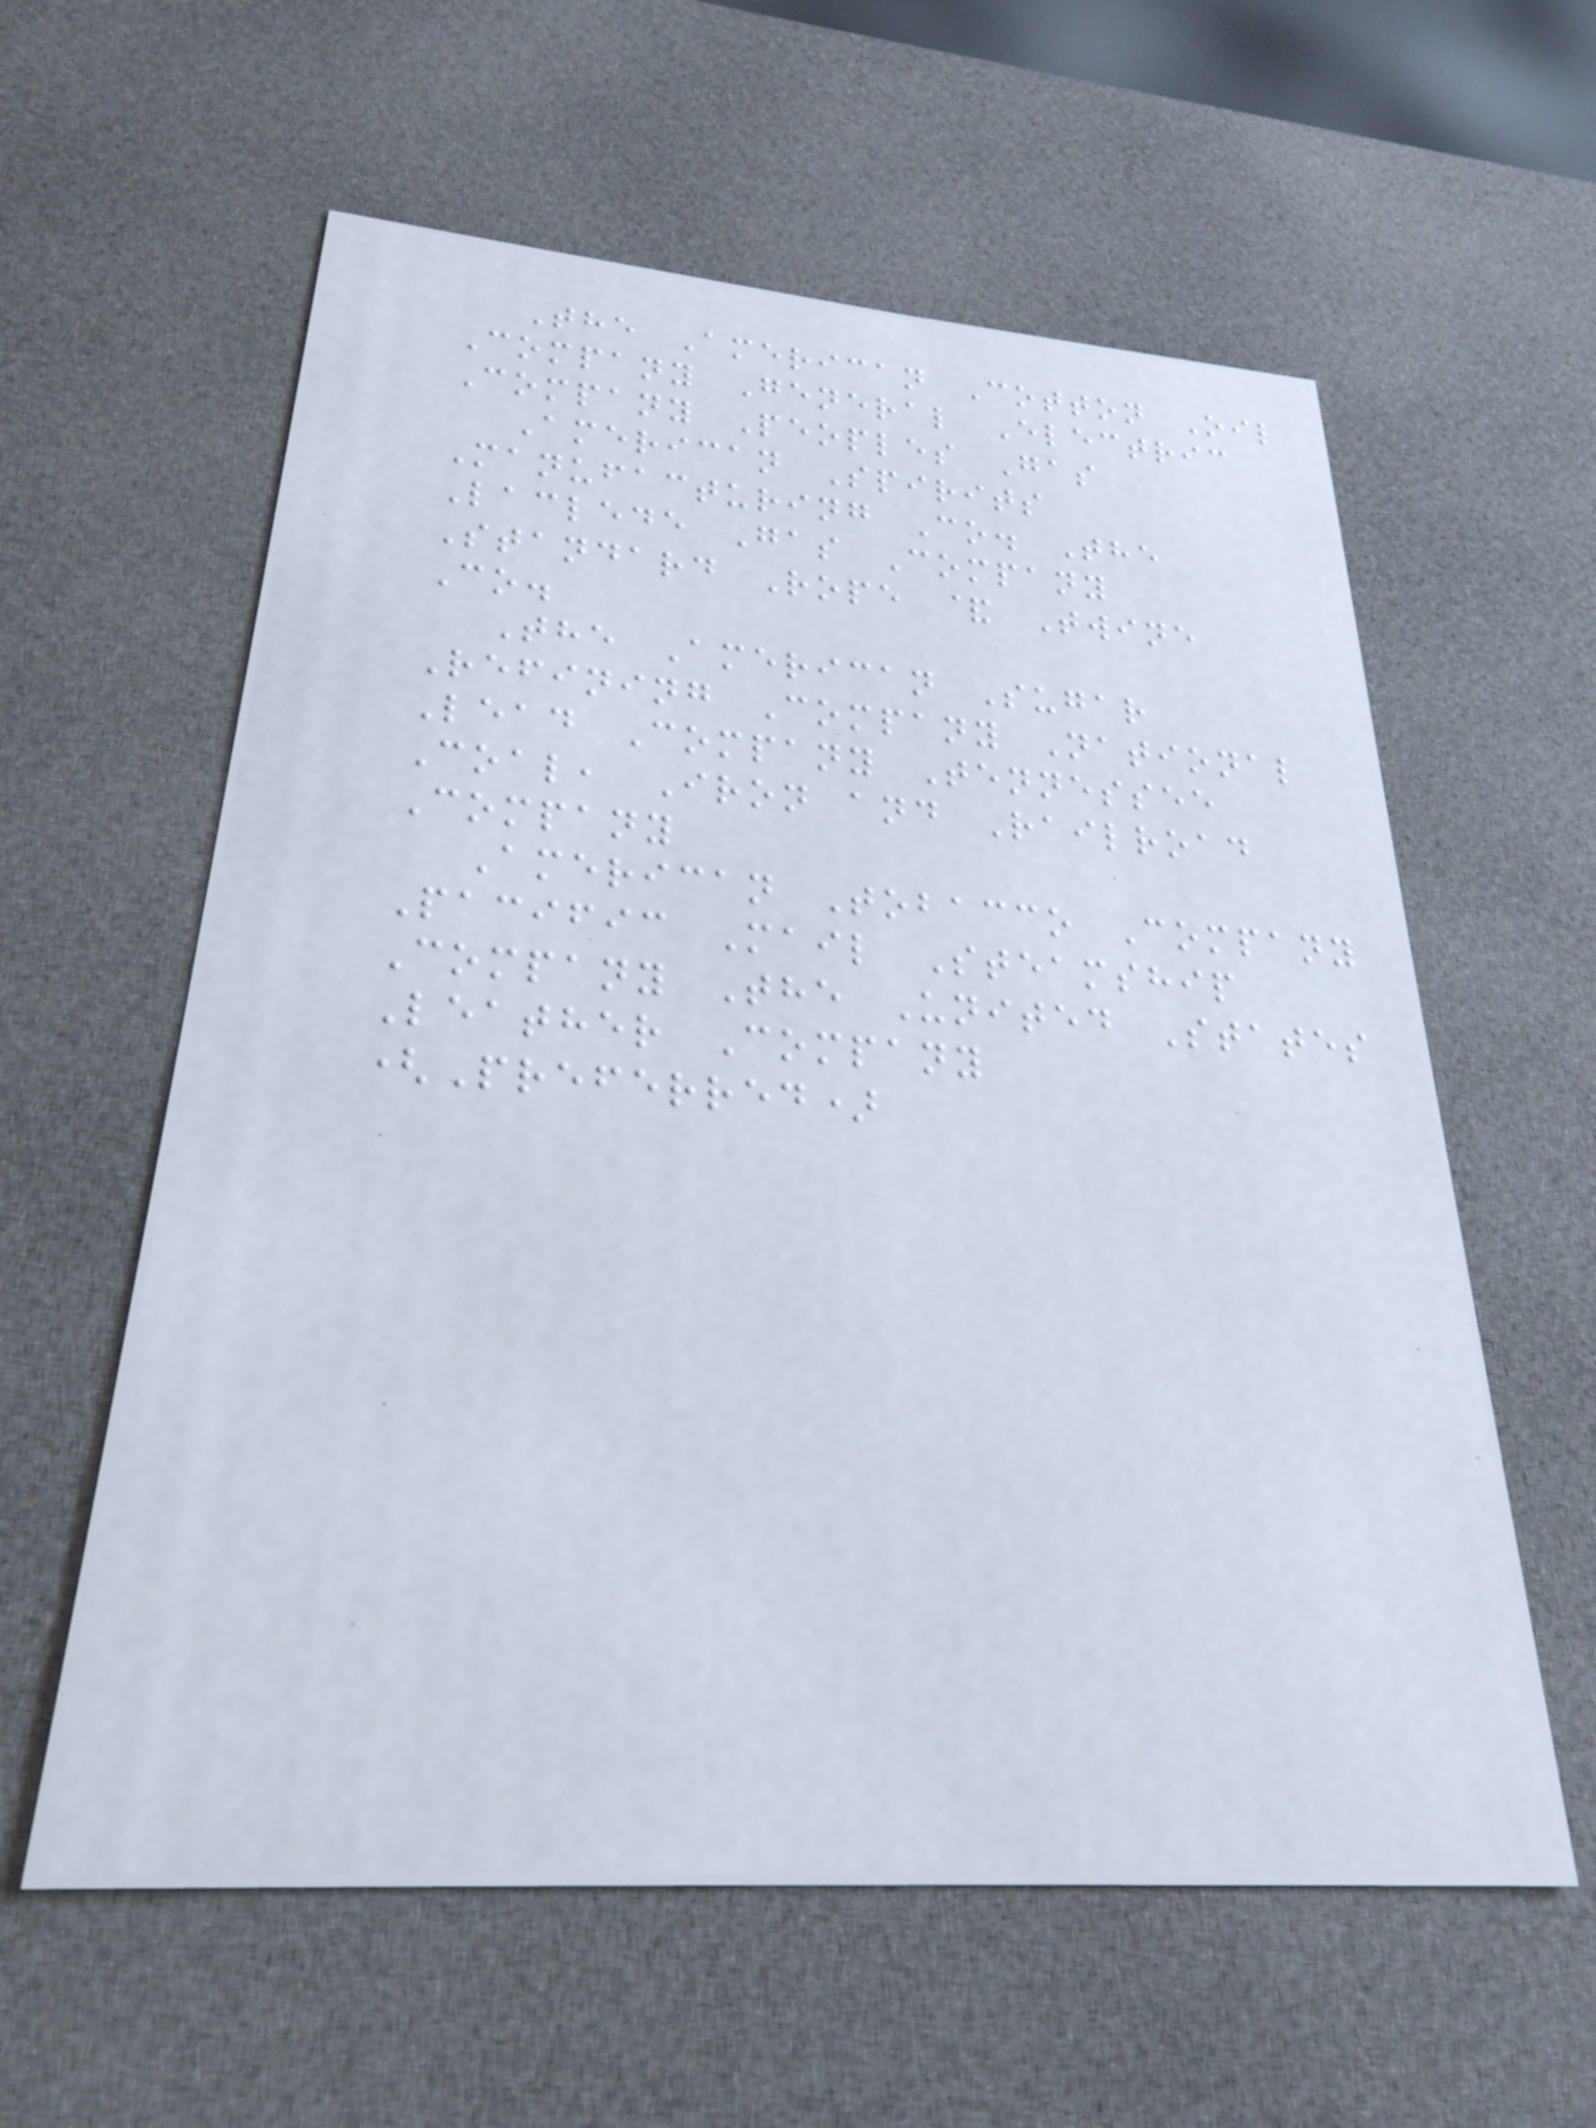The American Cotton Oil
Company General Electric
Company Peoples Gas
American Spirits
Manufacturing Co. The
Laclede Gas Company
Standard Rope & Twine
Co.
The American Sugar
Refining Company National
Lead Company Tennessee
Coal, Iron and Railroad
Company
American Tobacco Company
Pacific Mail Steamship
Company The United States
Leather Company
(Preferred)
